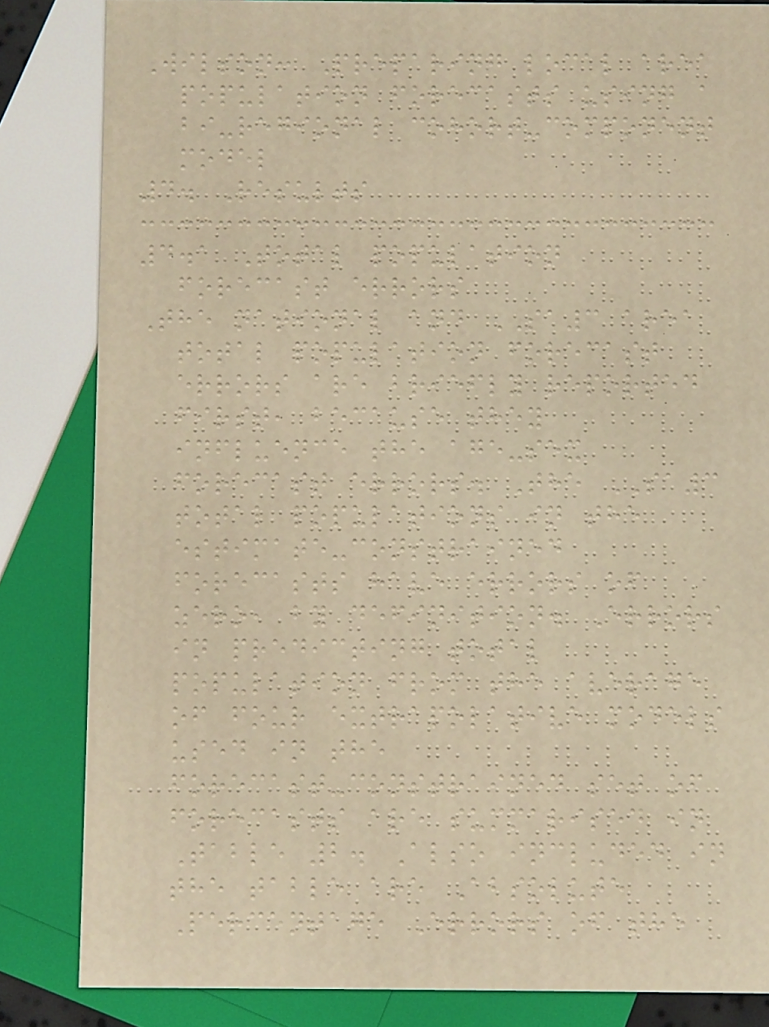Wilson: Preparing local area
population forecasts using a
bi-regional cohort-component
model
4. Results
4.1 Total population
forecast errors
The national and SA3 area
total population forecast
errors are briefly reported
first, because they
influence the age-sex
forecast errors. The SA3
total populations in the
estimate-constrained
forecasts have errors of
zero, by definition. Errors
in predicting total
population from the average
of four extrapolative models
used in the
forecast-constrained set of
forecasts are summarised in
Table 2. Also included in
the table are Absolute
Percentage Errors of the
